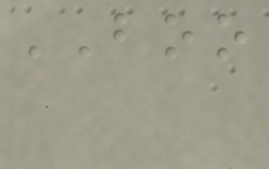BOO
